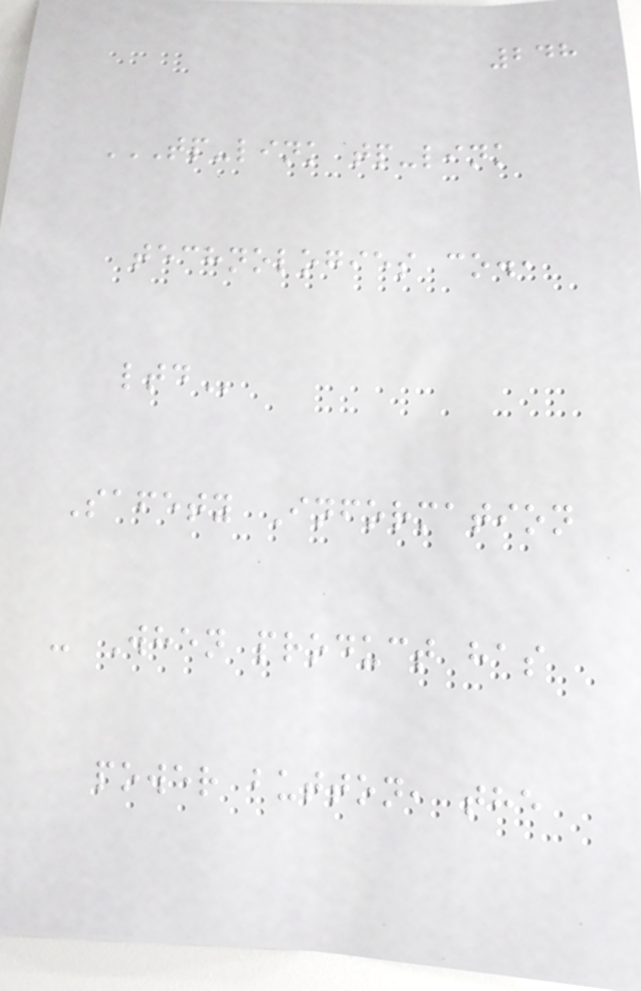248
TP-LINK TP-LINK
TECHNOLOGIES CO.,
LTD
Safety Information
- When product has
power button, the
